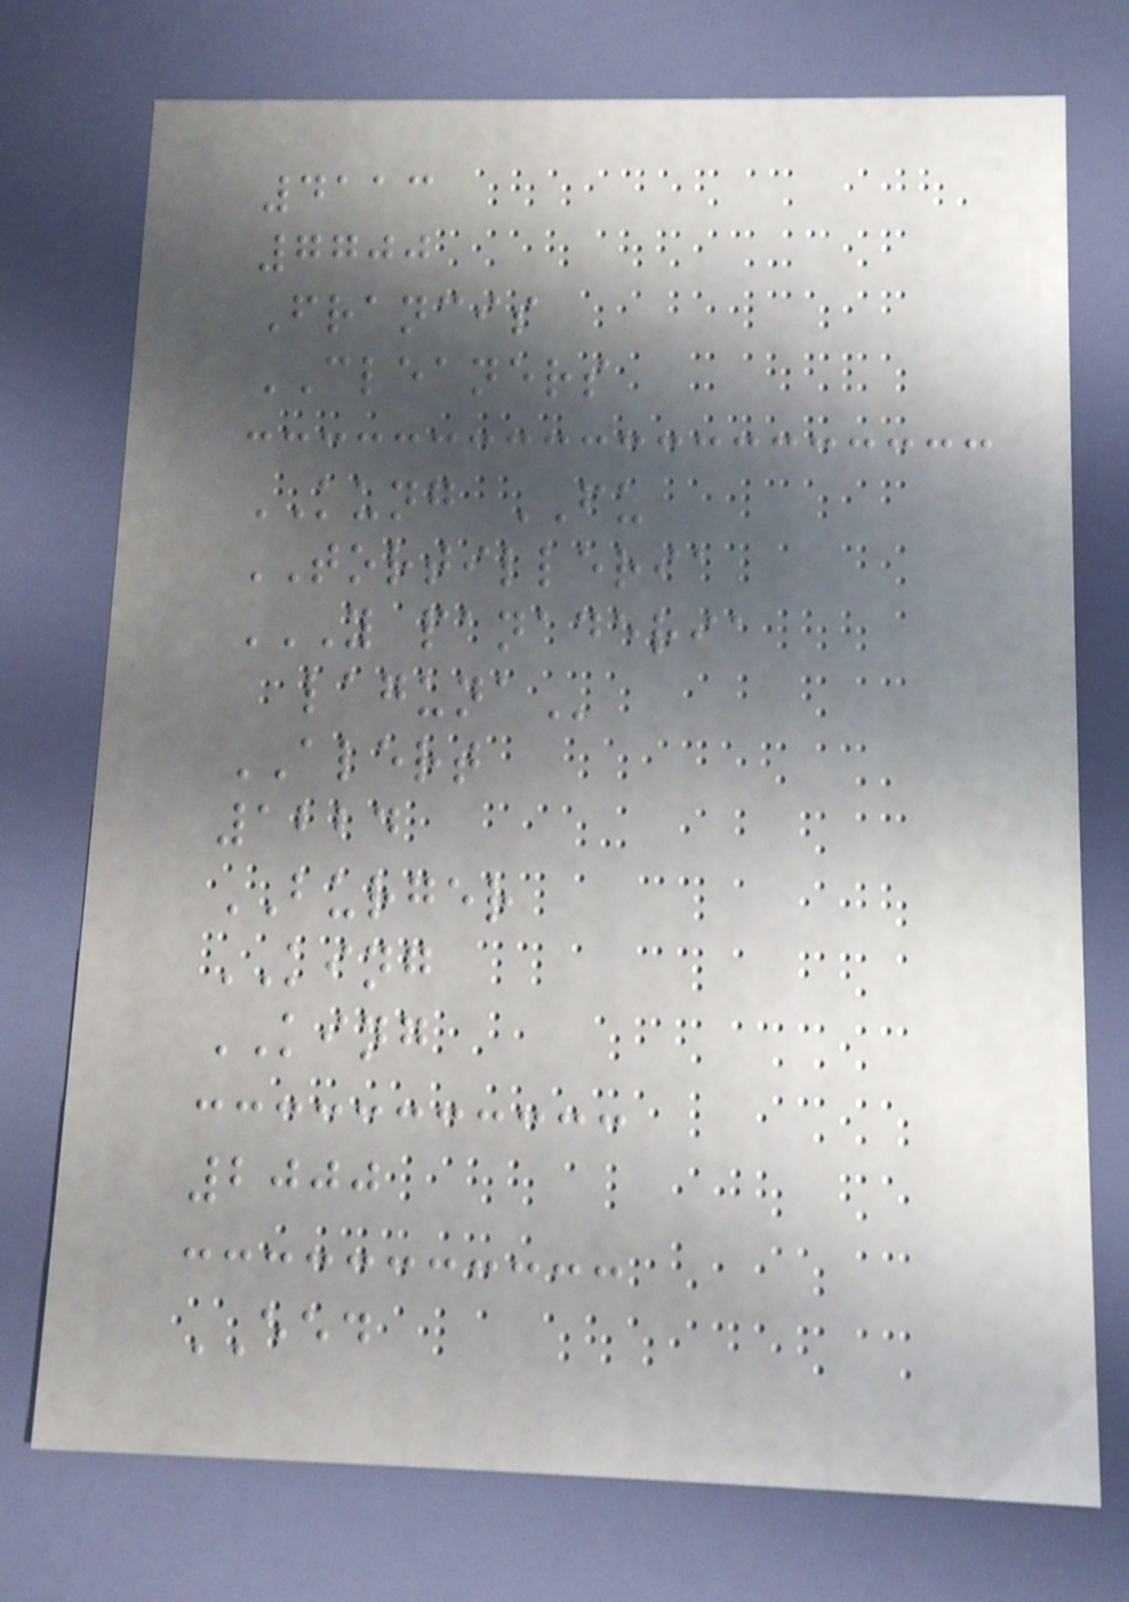4113
7700
Francis
CLEANERS
KUNG FU
TORTILLERIA
Y PANADERIA
LAGUNA
ALERT
1224
BURGER
KING
KING
2000
EED
